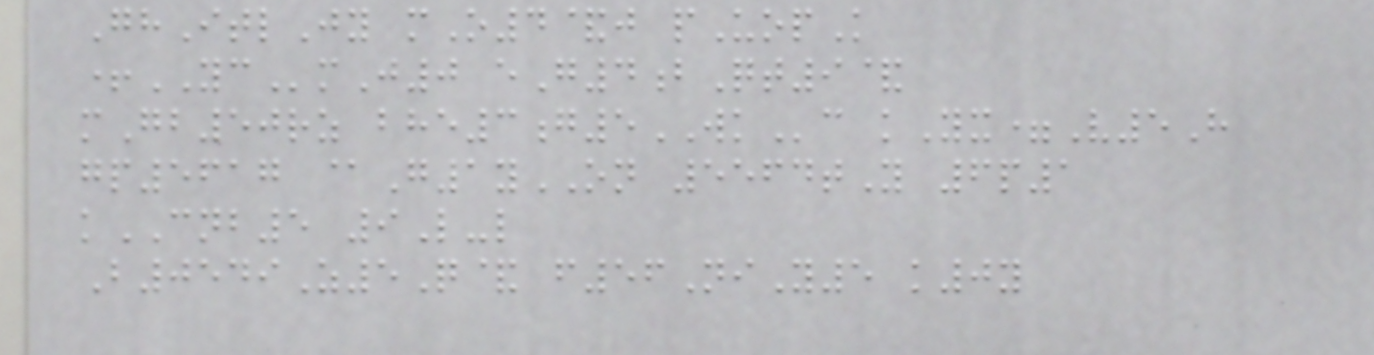GhItlJy mO4&j pUopK
+YCmJ0 eG4bQt9&
mGb50rz bhe3g5WKc kYx=V5H
gp5617 @G1yON 5564tY 6p1
kCNB5 9L-l
B0549Z5Q& f56NiY5 k0y
